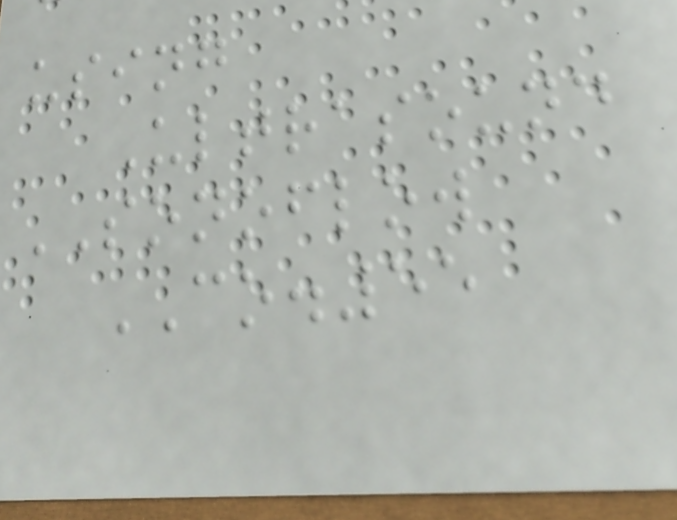using
Ultrasound
SONOFLOW
CO.55
